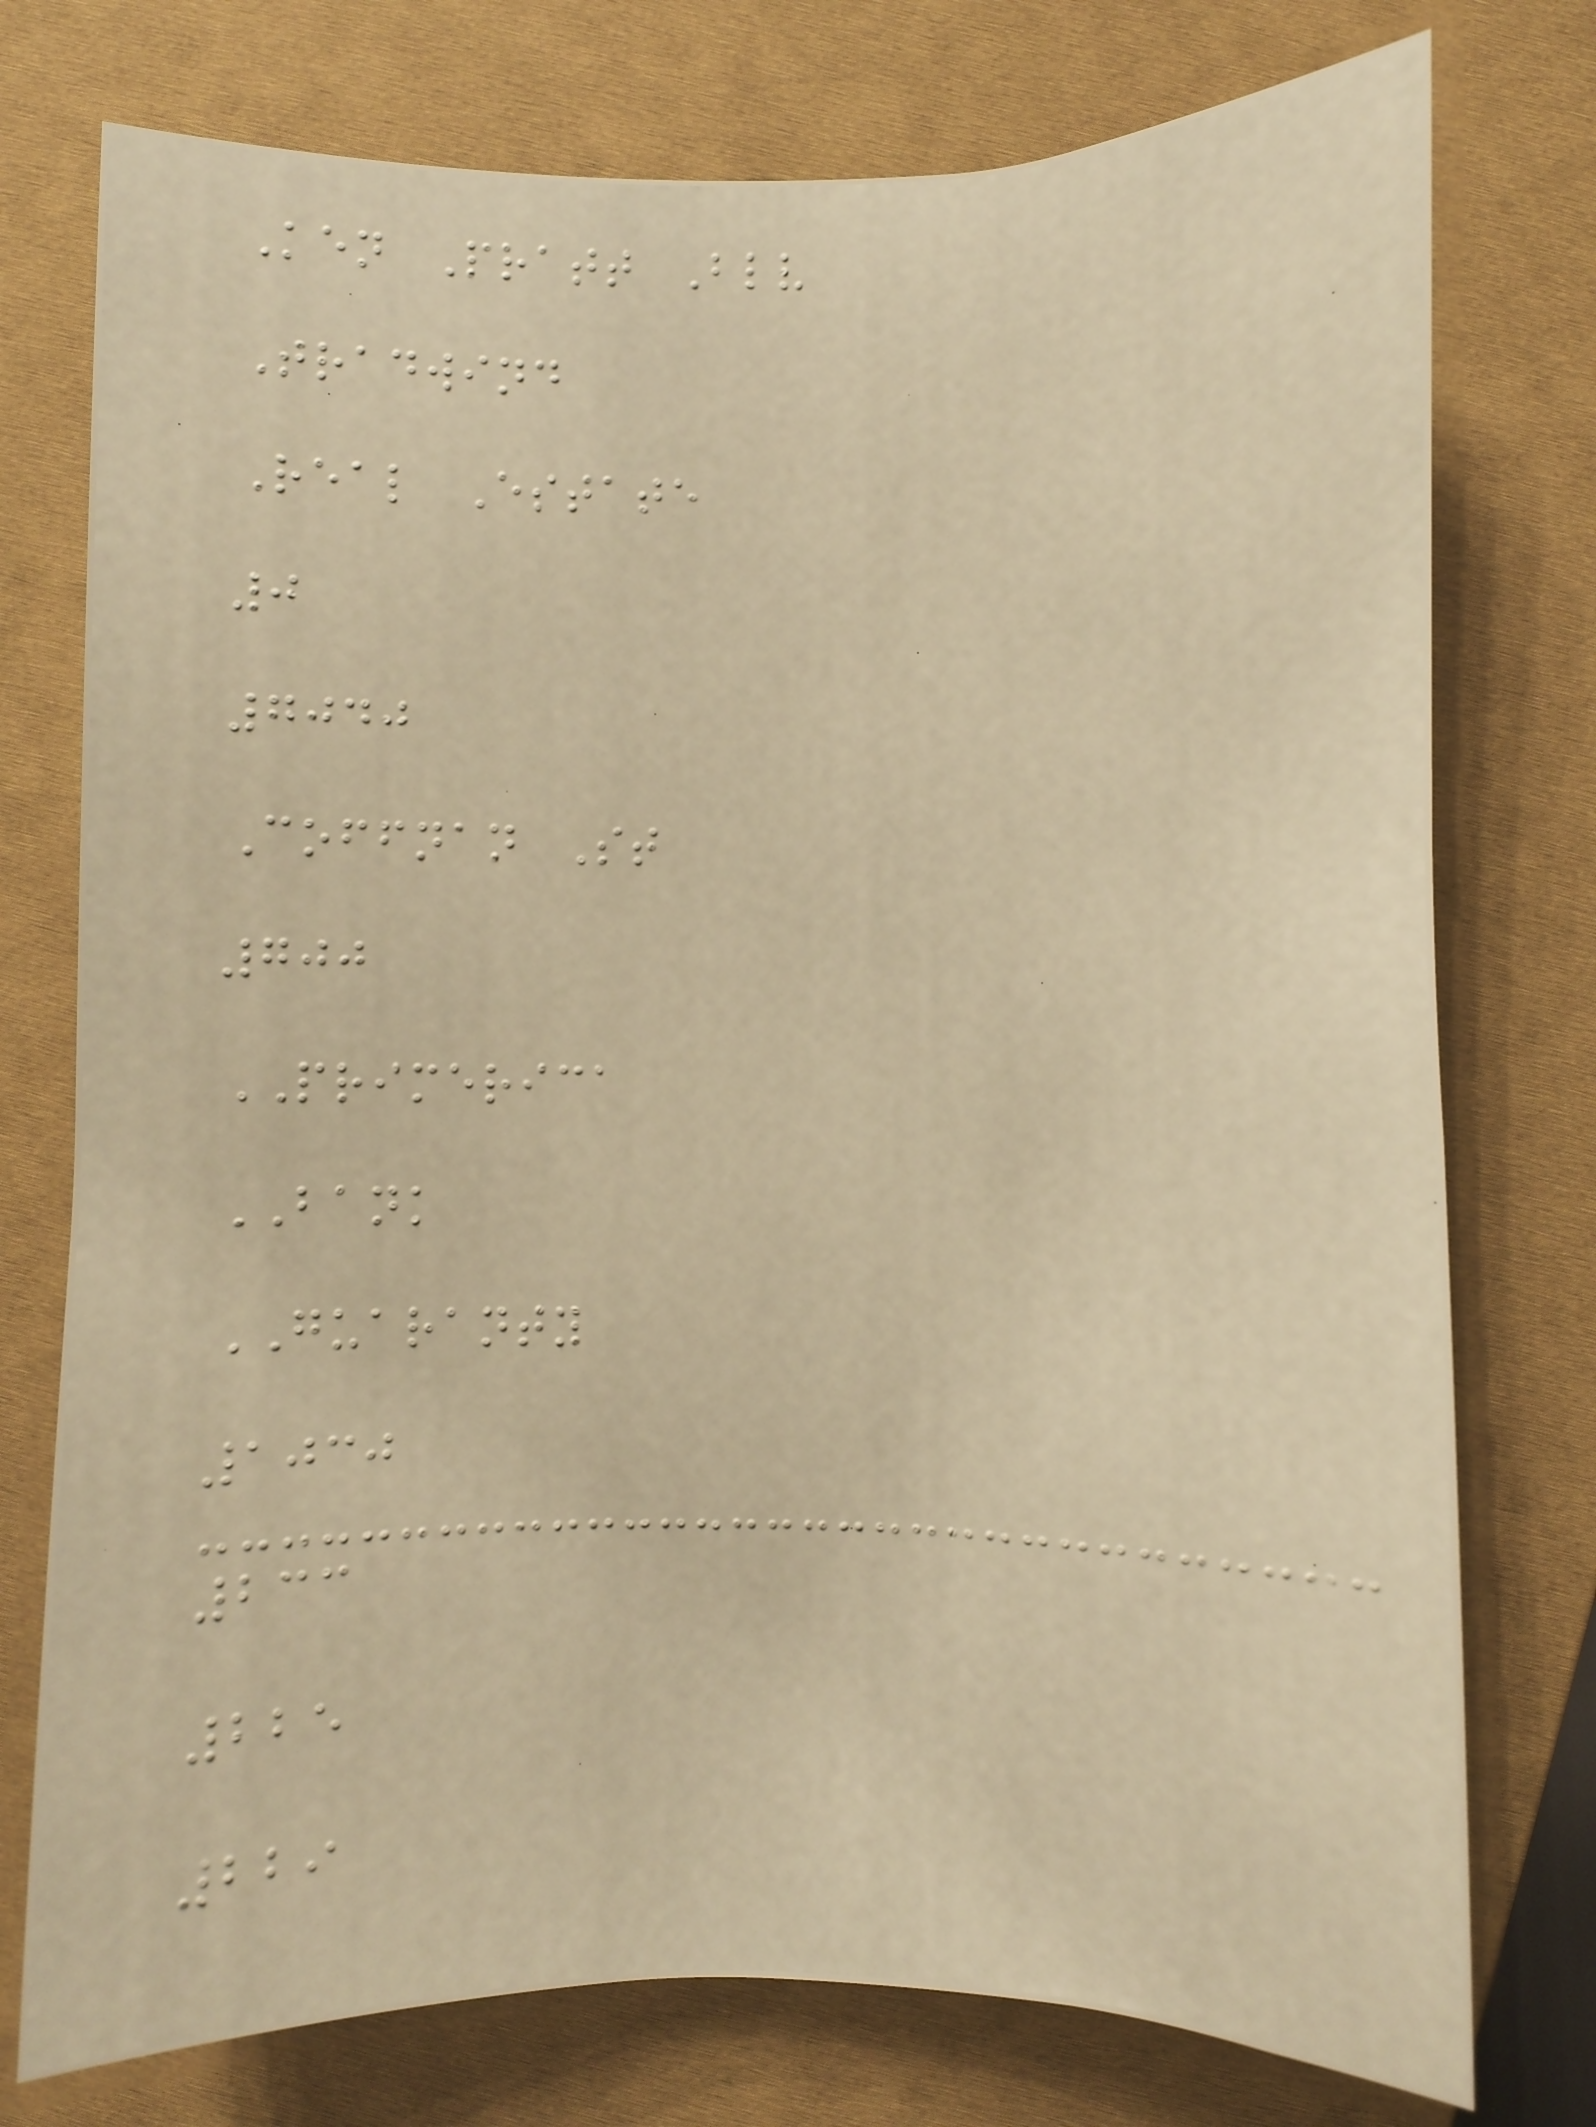Ken Pratt Blv
Tradwind
Real Estate
0
7040
Coffnan St
700
PRIMERICA
BANK
GUARANTY
1030
233
225
229
